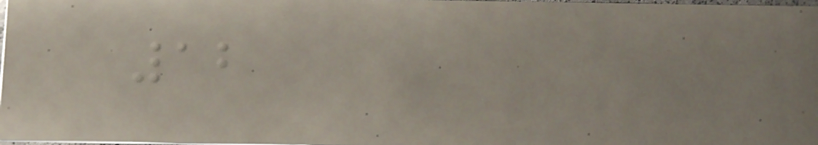12
